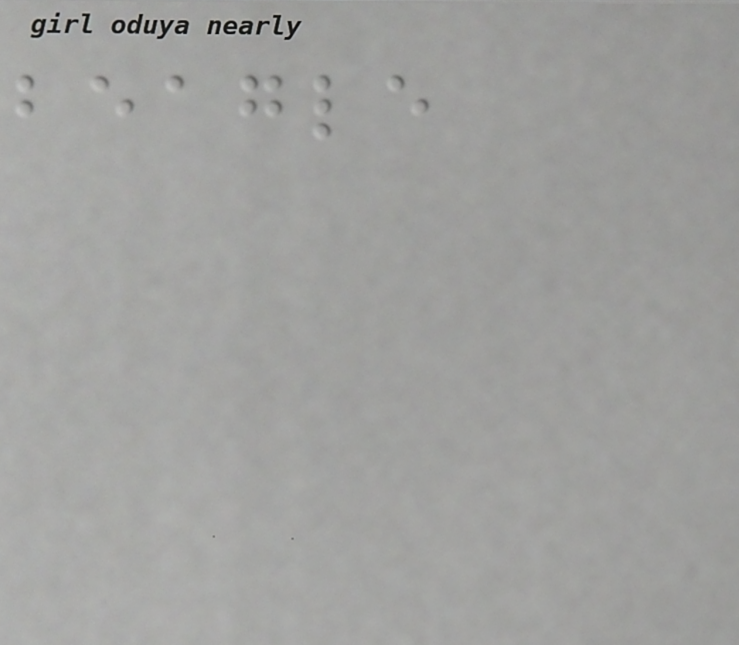beagle
